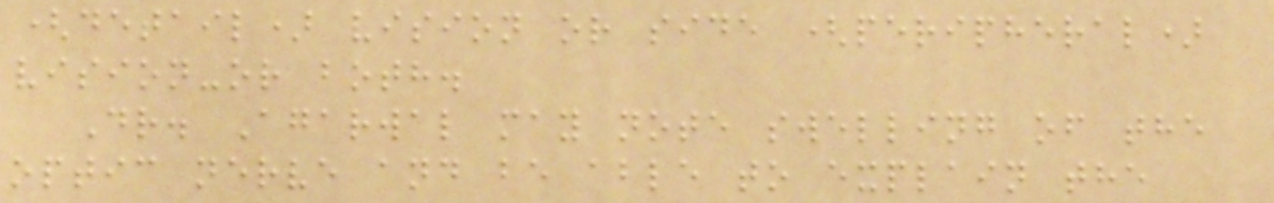(detail) vision or side (peripheral)
vision-or both.
Dr. Agarwal may note swelling of the
optic nerve and be able to explain the
